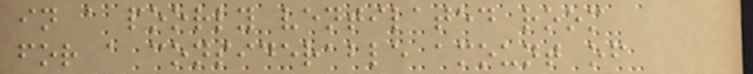in a poorly ventilated room
for a considerable amount of
